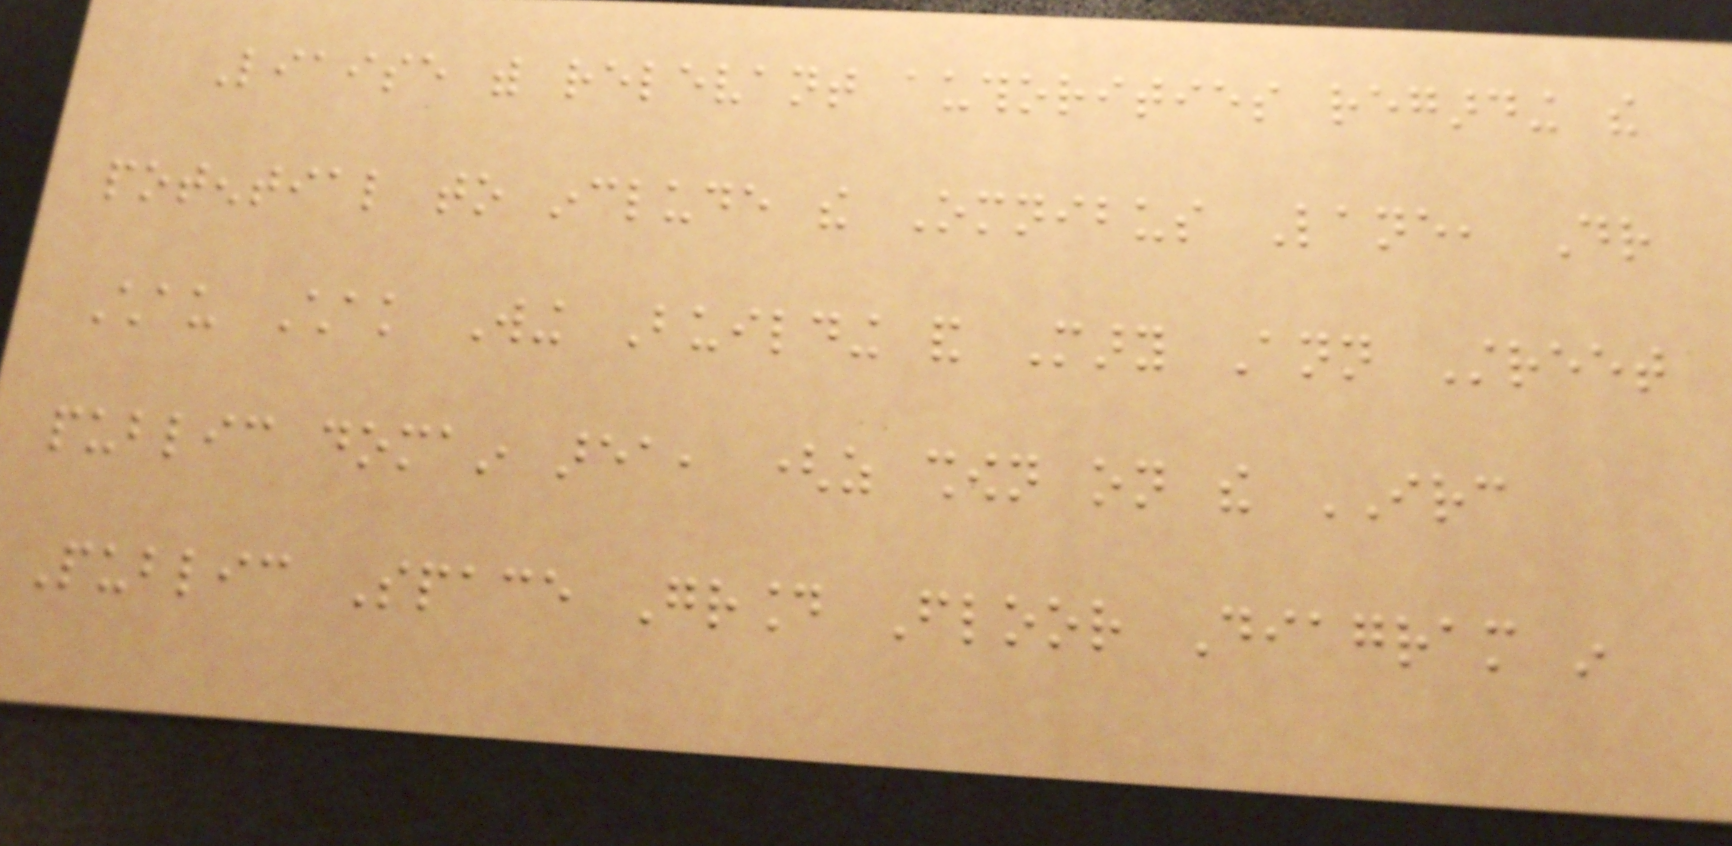Liaise with relevant authorities regarding the
potential to include the Omnibus Lane, Dr
Chau Chak Wing Building and Mary Ann Street
public domain area, (as shown on the IRC
Public Space Ground Floor Diagram in
